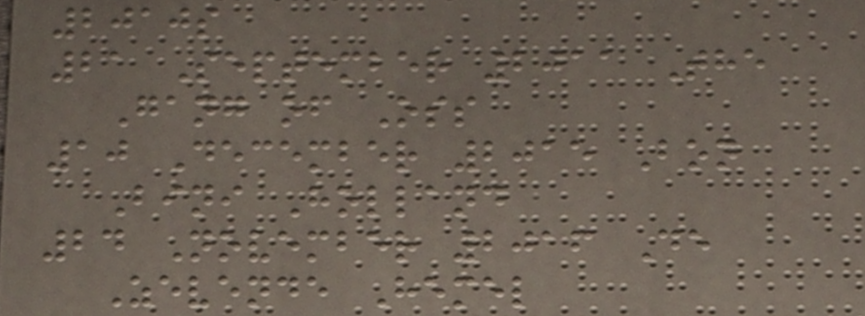2010s
21 September 2011 The
Gang of Oss
10 December 2015 Bon
Bini Holland
24 November 2016 De
Zevende Hemel
